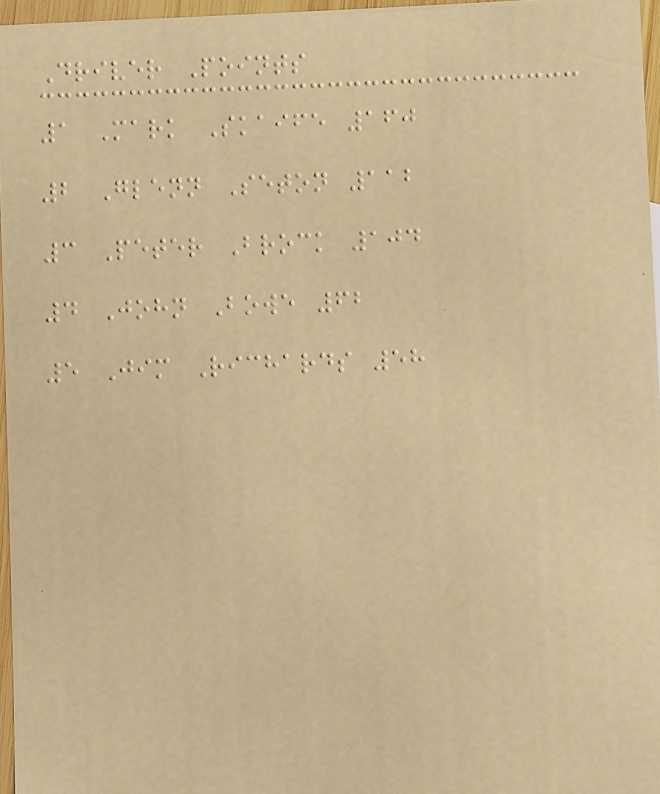Driver Points
1 Mark Skaife 160
2 Glenn Seton 112
3 Peter Brock 104
4 John Bowe 62
5 Jim Richards 58
